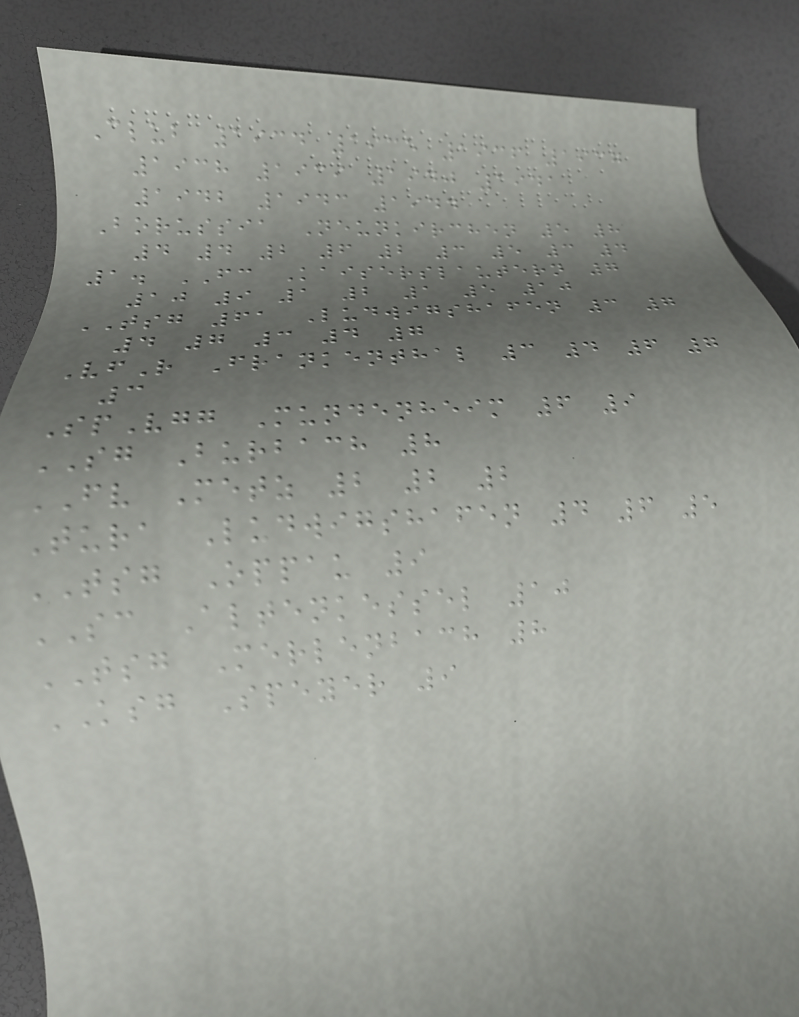Club 1934 1935 1936 1937
1938 1939 1940 1941
1942 1943 1944
Borussia Neunkirchen 5 8
4 4 2 6 2 3 5 3 4
1. FC Kaiserslautern 7
10 9 1 2 1 5 10
TSG 61 Ludwigshafen 3 7
4 7 3 4 7
VfR Frankenthal 3 4 6 7
3
SpVgg Mundenheim 6 9
SG Burbach 8
FV Metz 2 2 2
Tura Ludwigshafen 4 6 5
TSG Oppau 9
SC Altenkessel 10
TSG Merlenbach 8
KSG Speyer 9
